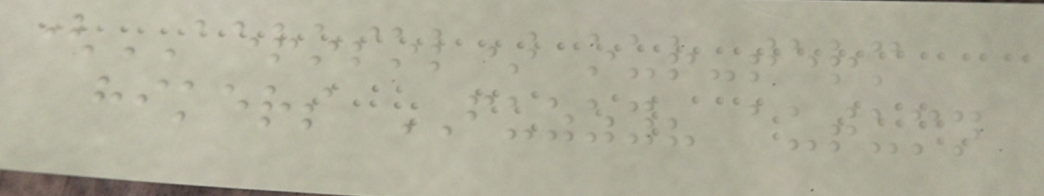(AEROSOL) our-term
hikers FUZZY? autumn
